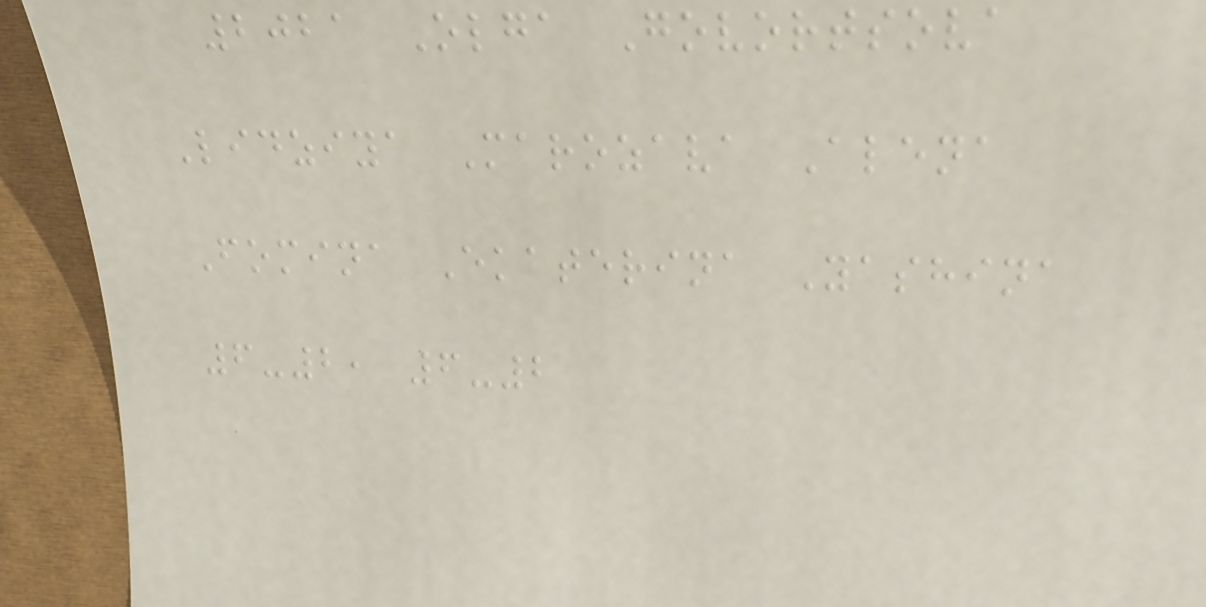2021 Olga Govortsova
Lidziya Marozava Alena
Fomina Ekaterina Yashina
6-2, 6-2
